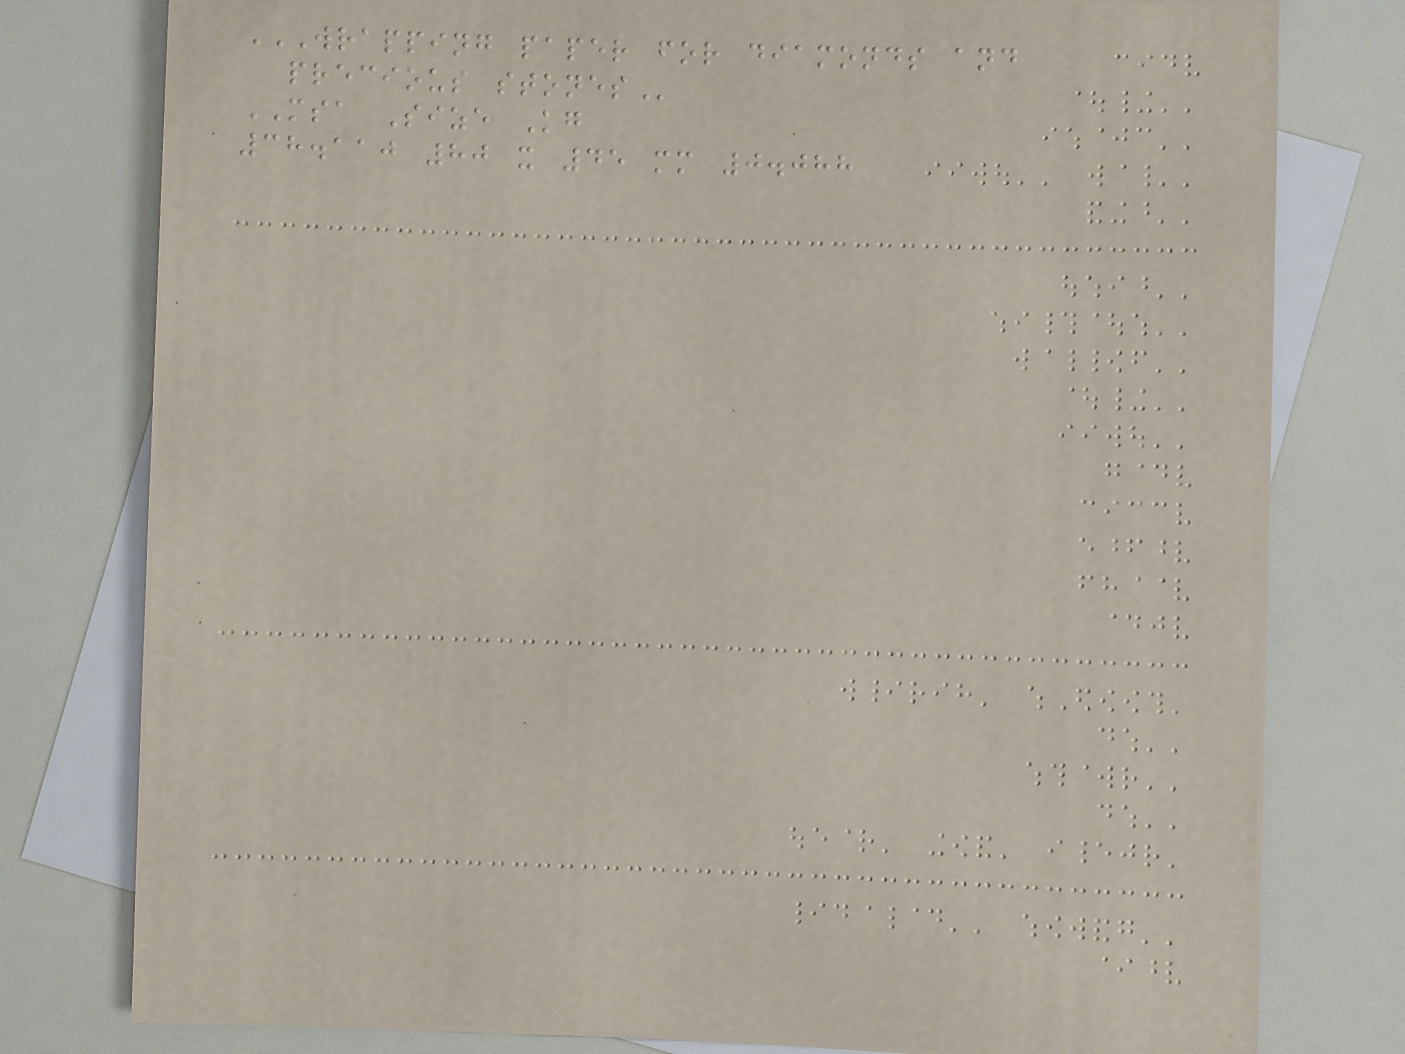WRAPPING PAPER FOR DIAMONDS AND
PRECIOUS STONES
MSA Size Kg
38.110 80 x 45 mm 0.088
